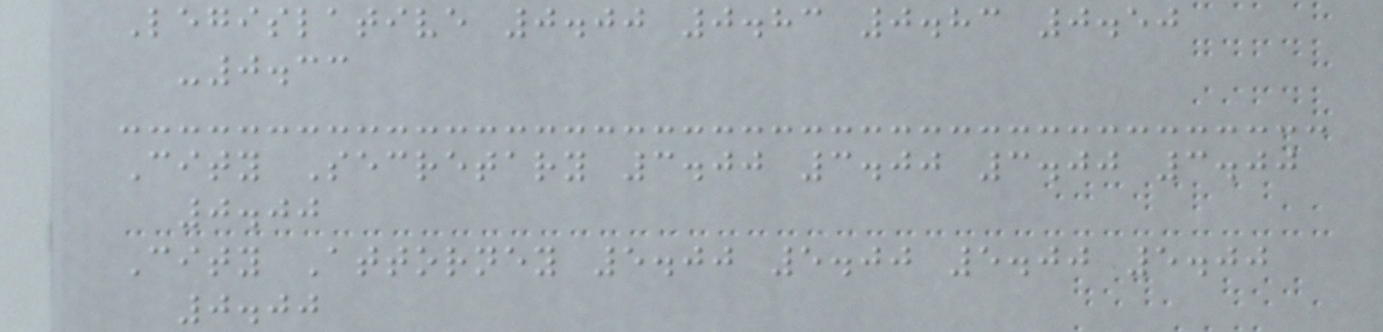Legislative 0.00 0.83 0.83 0.50
-0.33
City Secretary 3.00 3.00 3.00 3.00
0.00
City Attorney 5.00 5.00 5.00 5.00
0.00
